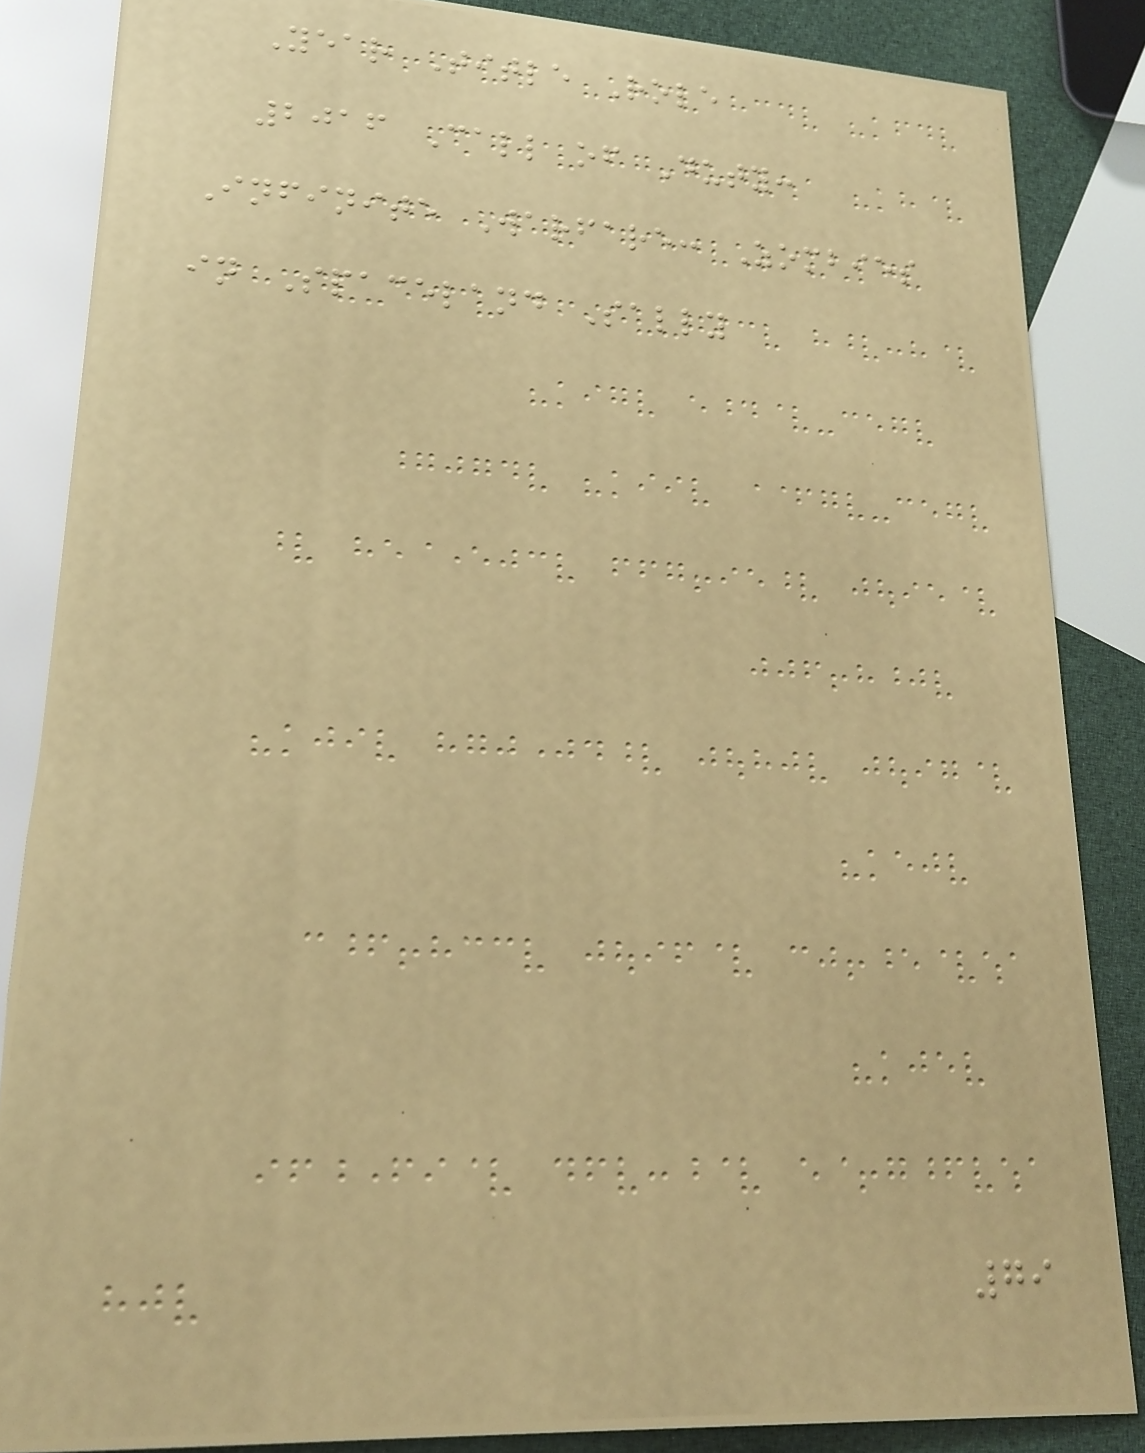Year Title Role
2016 Call of Duty:
Infinite Warfare: Zombies
in Spaceland Sally
79
